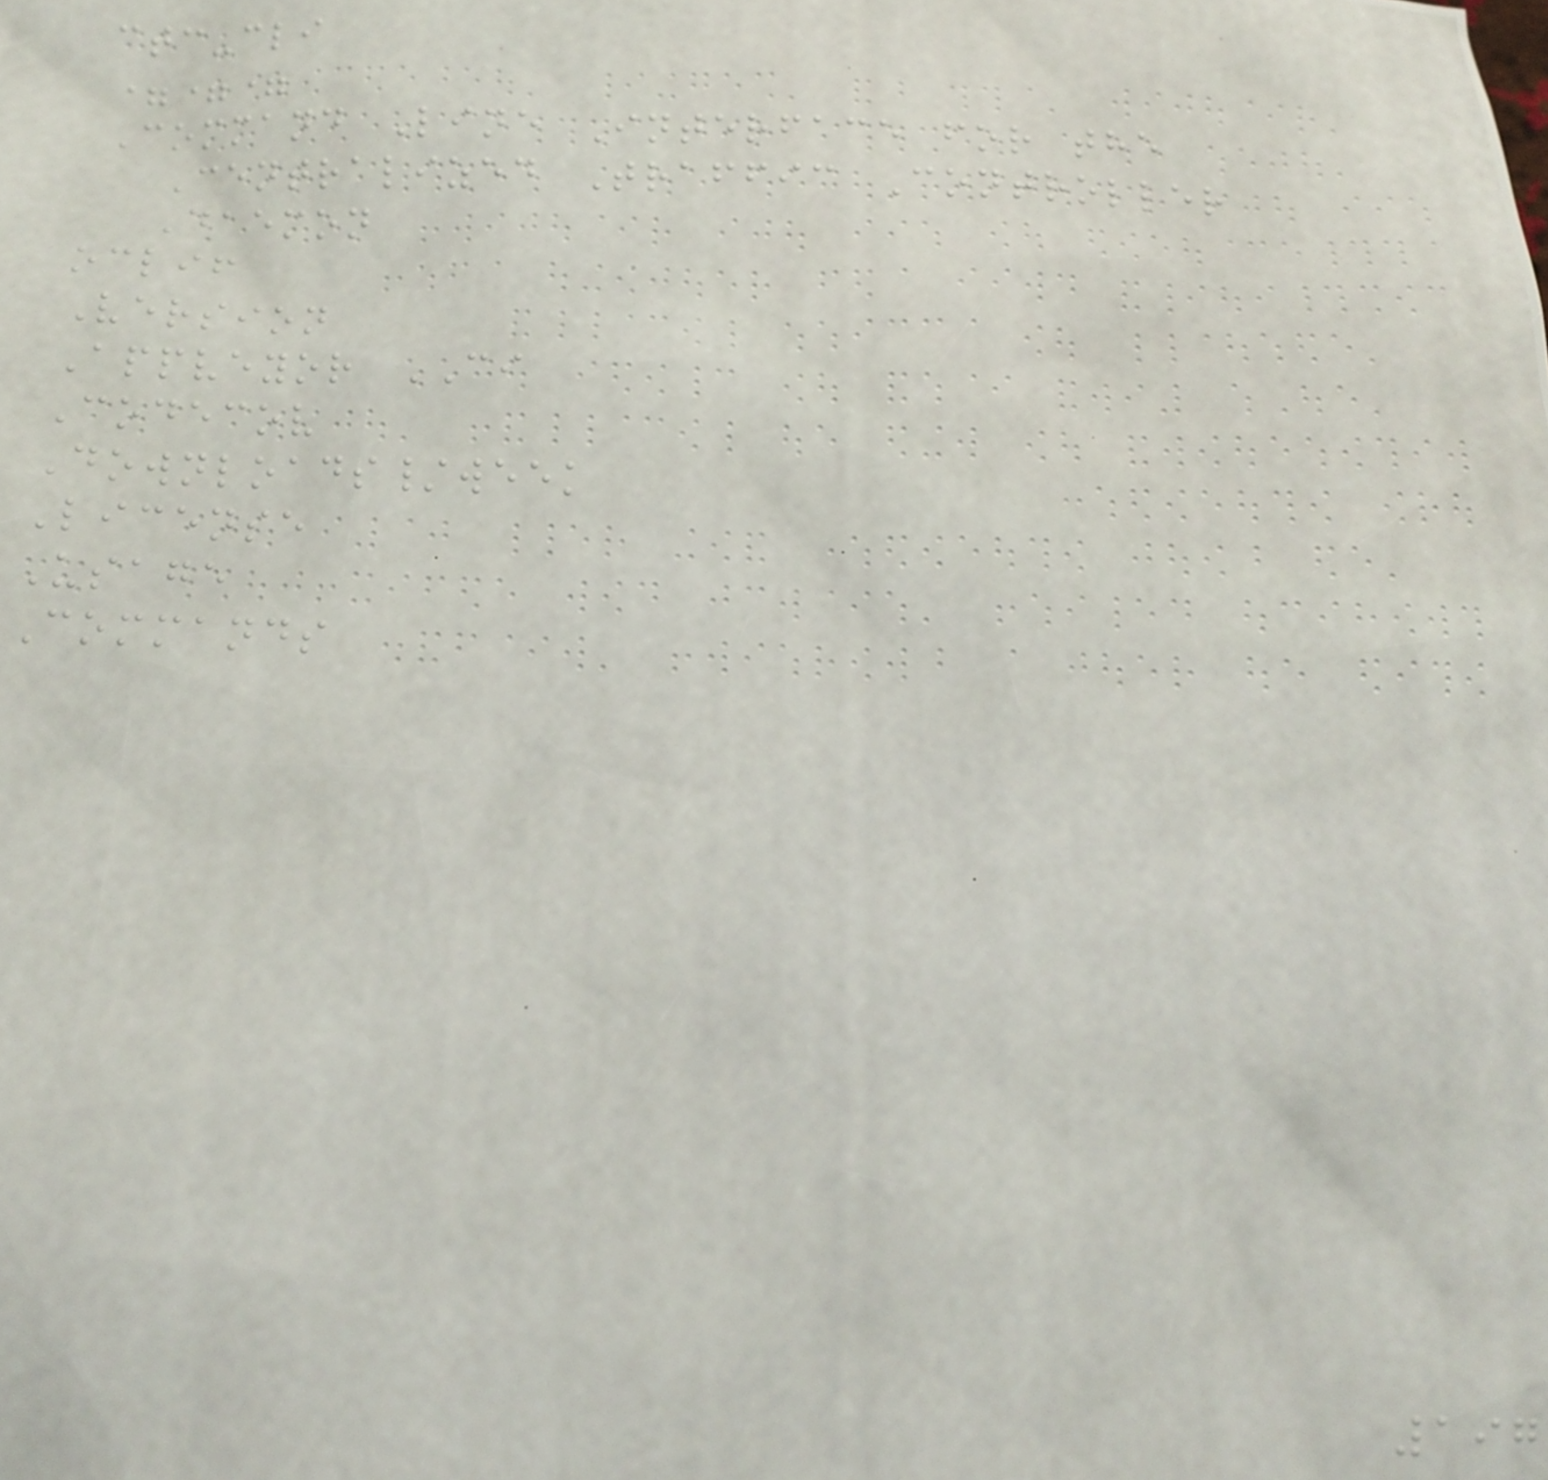ctc-cli
===
Command Line Interface for the
Centralized Traffic Controller
Daemon
oclif
Version
Appveyor CI
Codecov
Downloads/week
License
Usage
Commands
197
